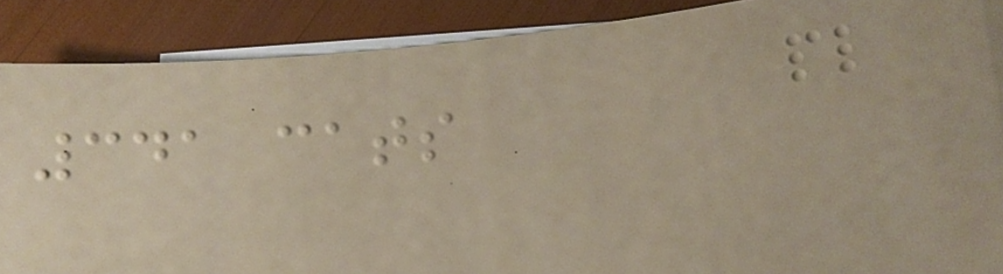341 cats
